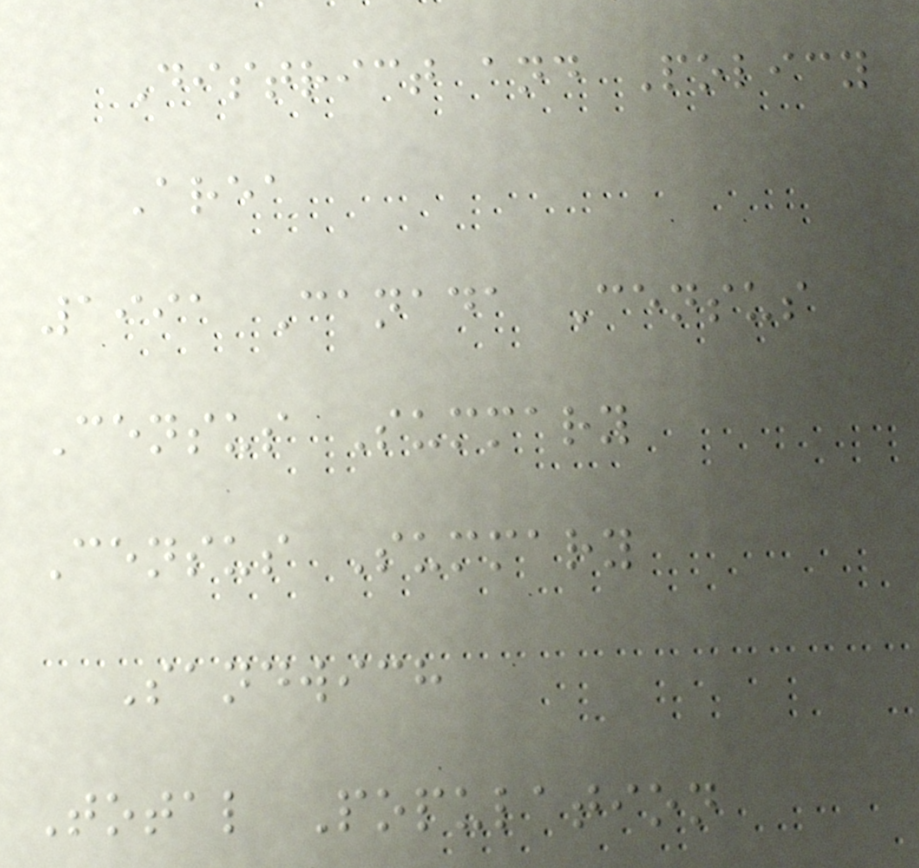District and Policy
Area
1991 Canada Census
Census Summary
Census Summary
Sandwich
Total Population
